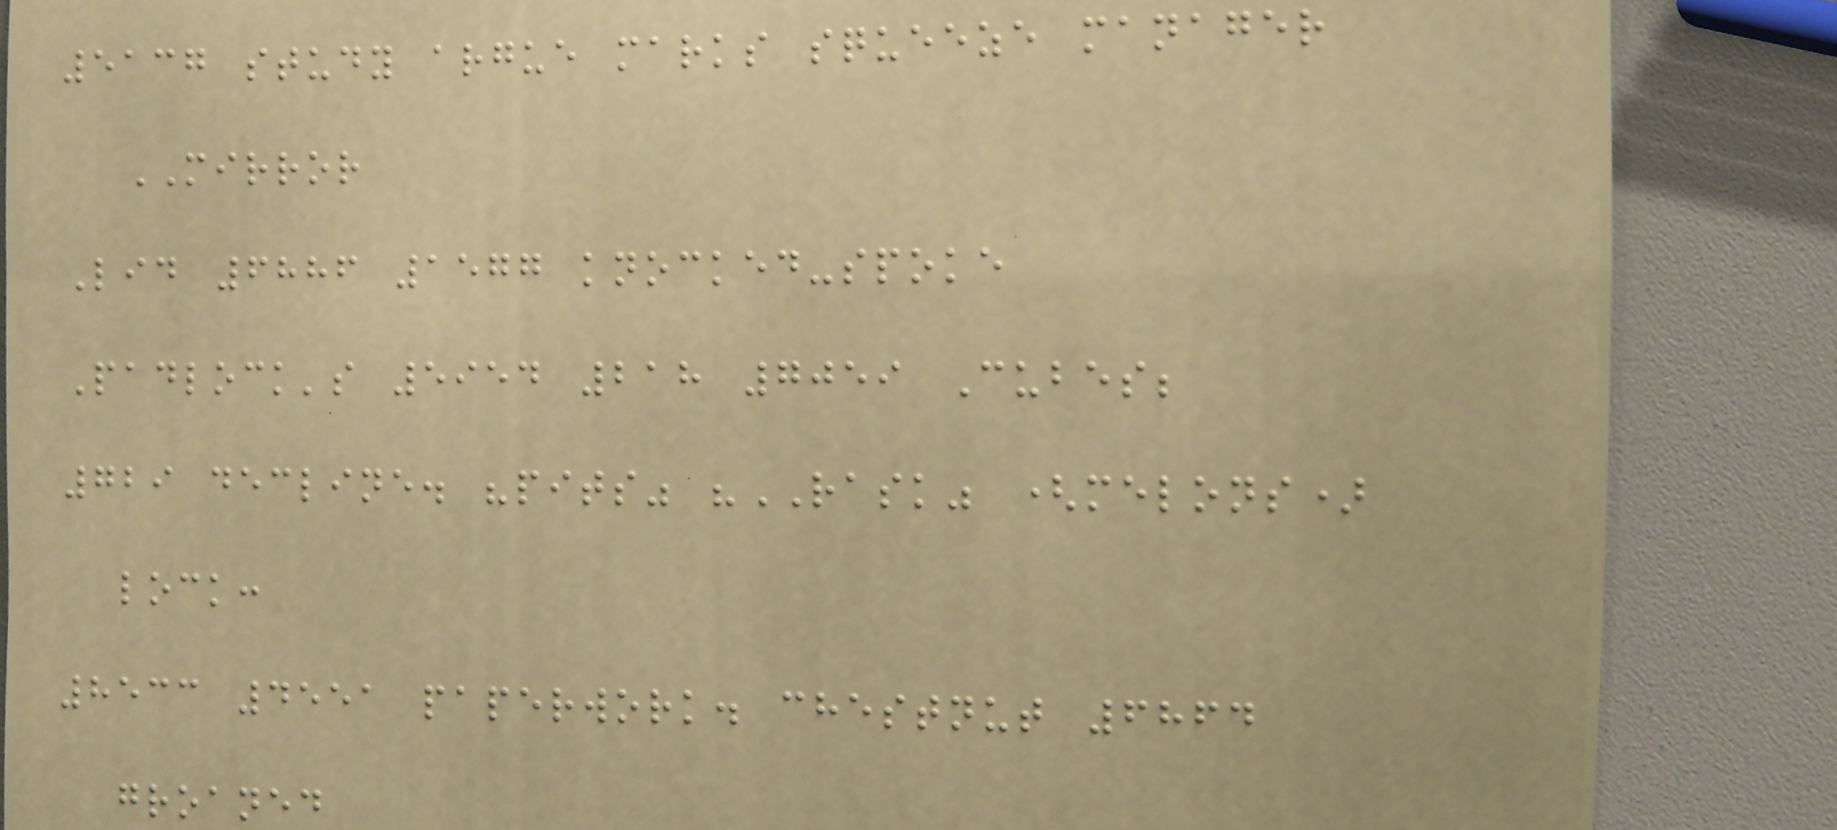5137 study argue marks squeeze manager
MIRROR
Lid 6886 1577 knocked-spoke
Padlock's 5954 218 7059 Cubes;
729 decline. "pits" "RASK" (melons)
lock:
8533 4551 paperwork. chestnut 6864
groaned
